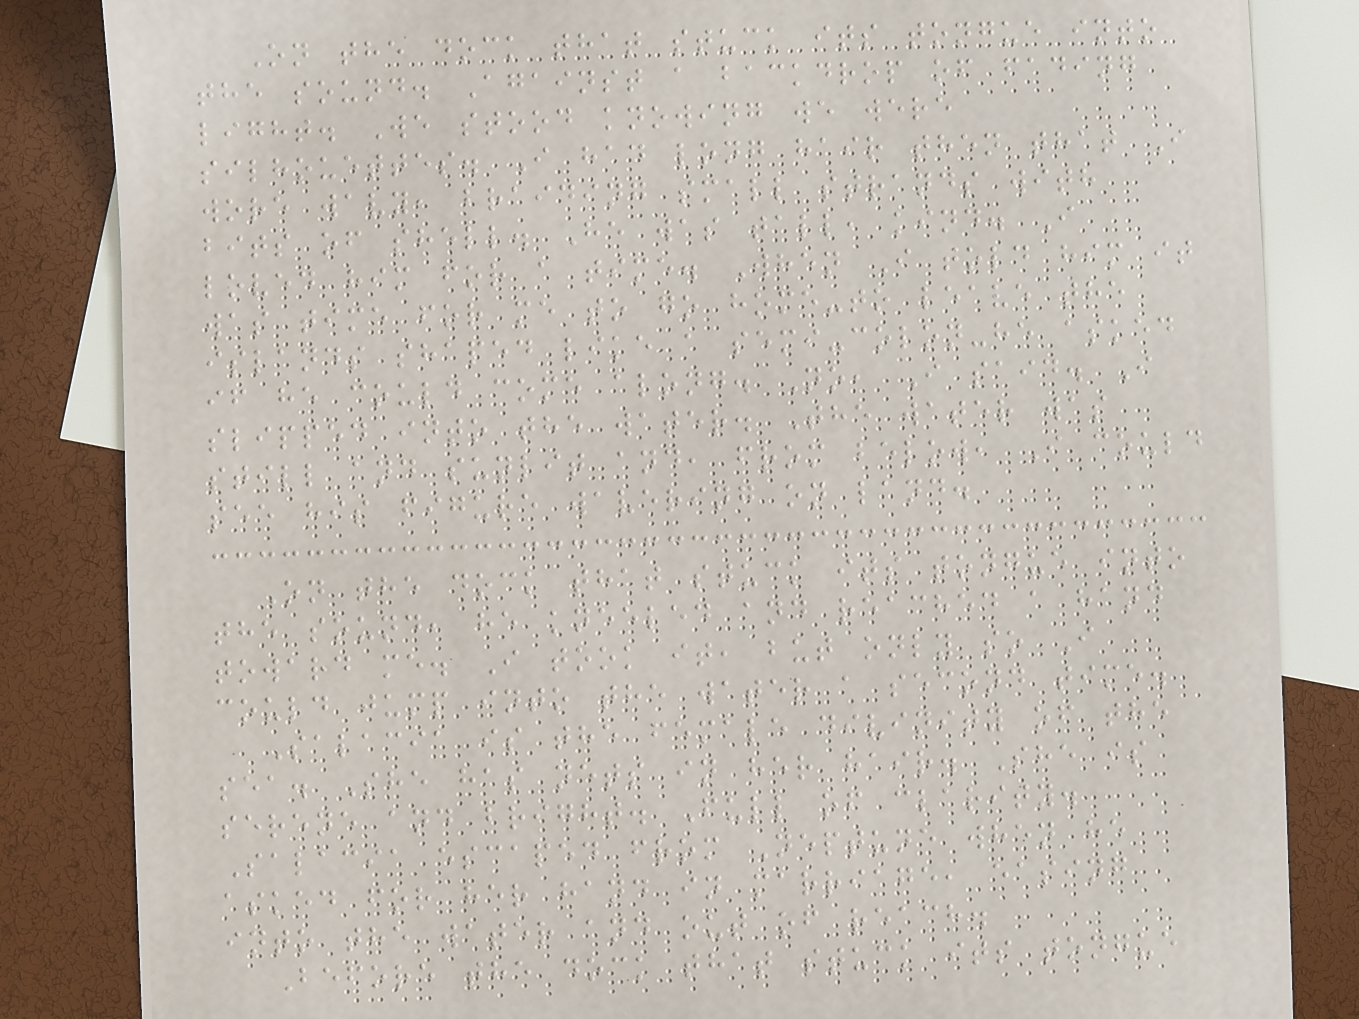On the dock that stuck its tongue into
the sound. Against a backdrop of fading
light. We stood knowing we were
silhouettes. I had long hair then that I
wore wavy, braiding small strands with
bits of shell. He was tall, kind. I
loved him for a time. When I told him it
was time for me to go home-to leave the
islands shaped like a semi-colon-he asked
if he could come along. No, I said. I
slipped into the water. The water was
still and sunlit and, from below, I could
see his figure wavering on land.
On the dock that stuck its tongue into
the sound, he kneeled and reached a hand
toward me. I took it, but only so I
could jump into the water a second time.
Salacia is the female divinity of the
sea. She has nets in her hair. She is
serene and bright. Full of clarity.
Salacia escaped from Neptune when he
asked for her hand in marriage, easing
into the water and out of reach.
Before the dock that stuck its tongue
